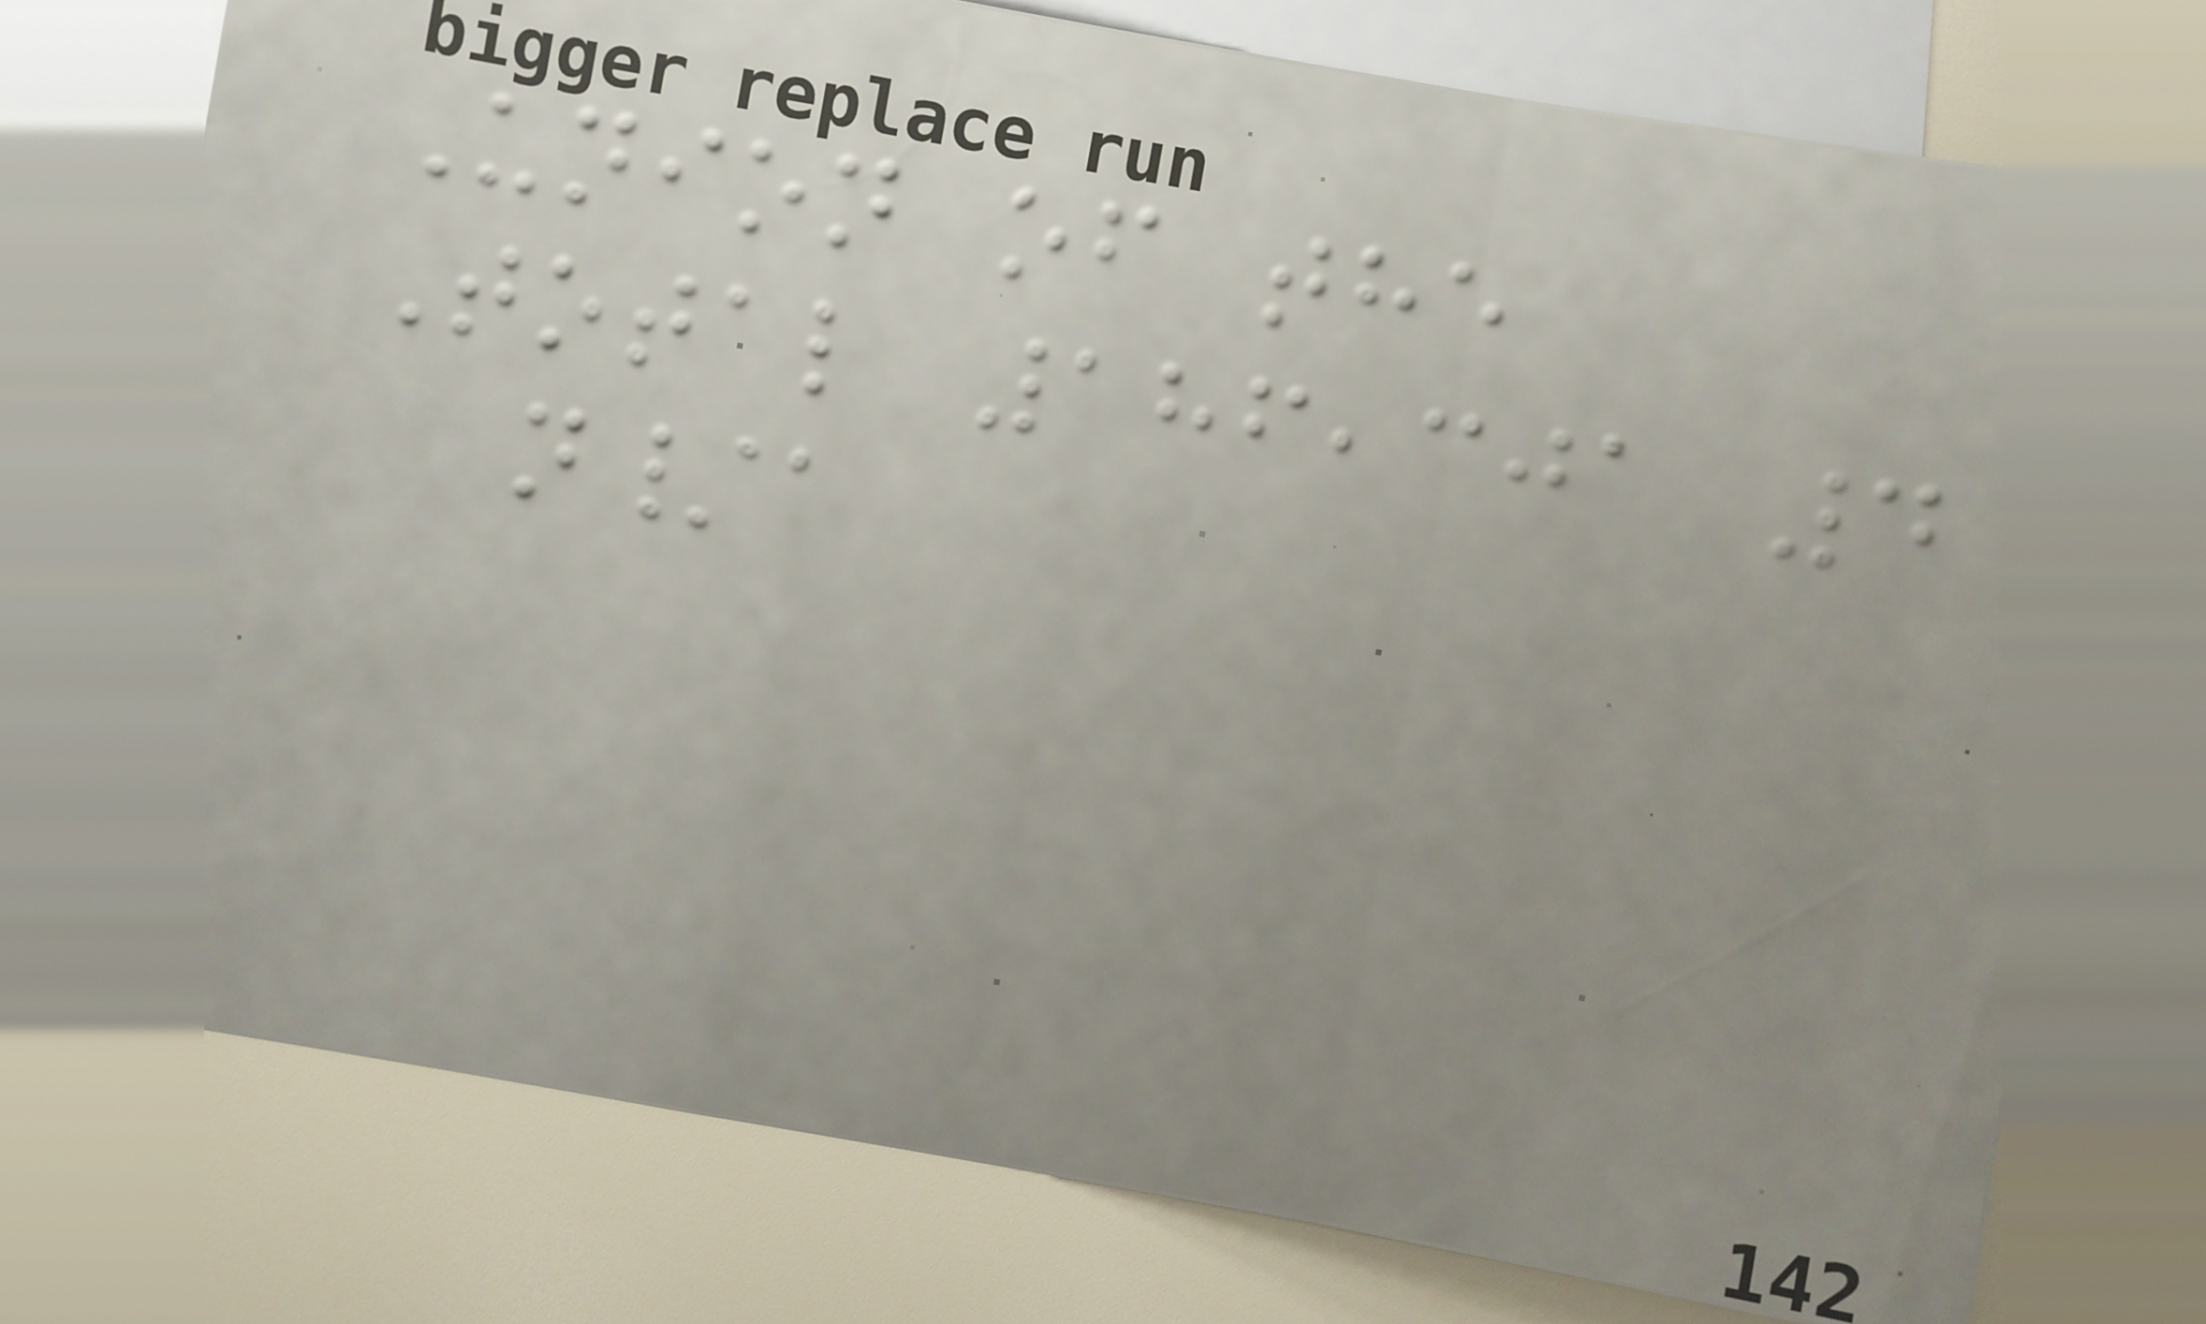Union of the
Total 186,301 4
n/a
